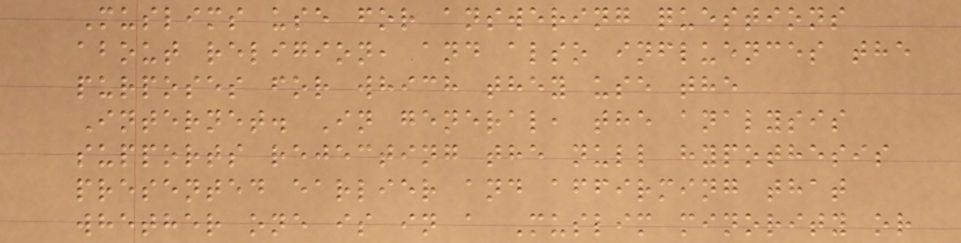Muslims use for answering questions
about religion, and also influences the
purposes for which they use the
Internet. In general, the analysis
supports rejecting the null hypothesis
presented earlier and affirming that
whether one is in a Muslim minority or
